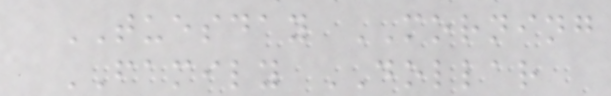TUESDAY MORNING
FAMILY DOLLAR
